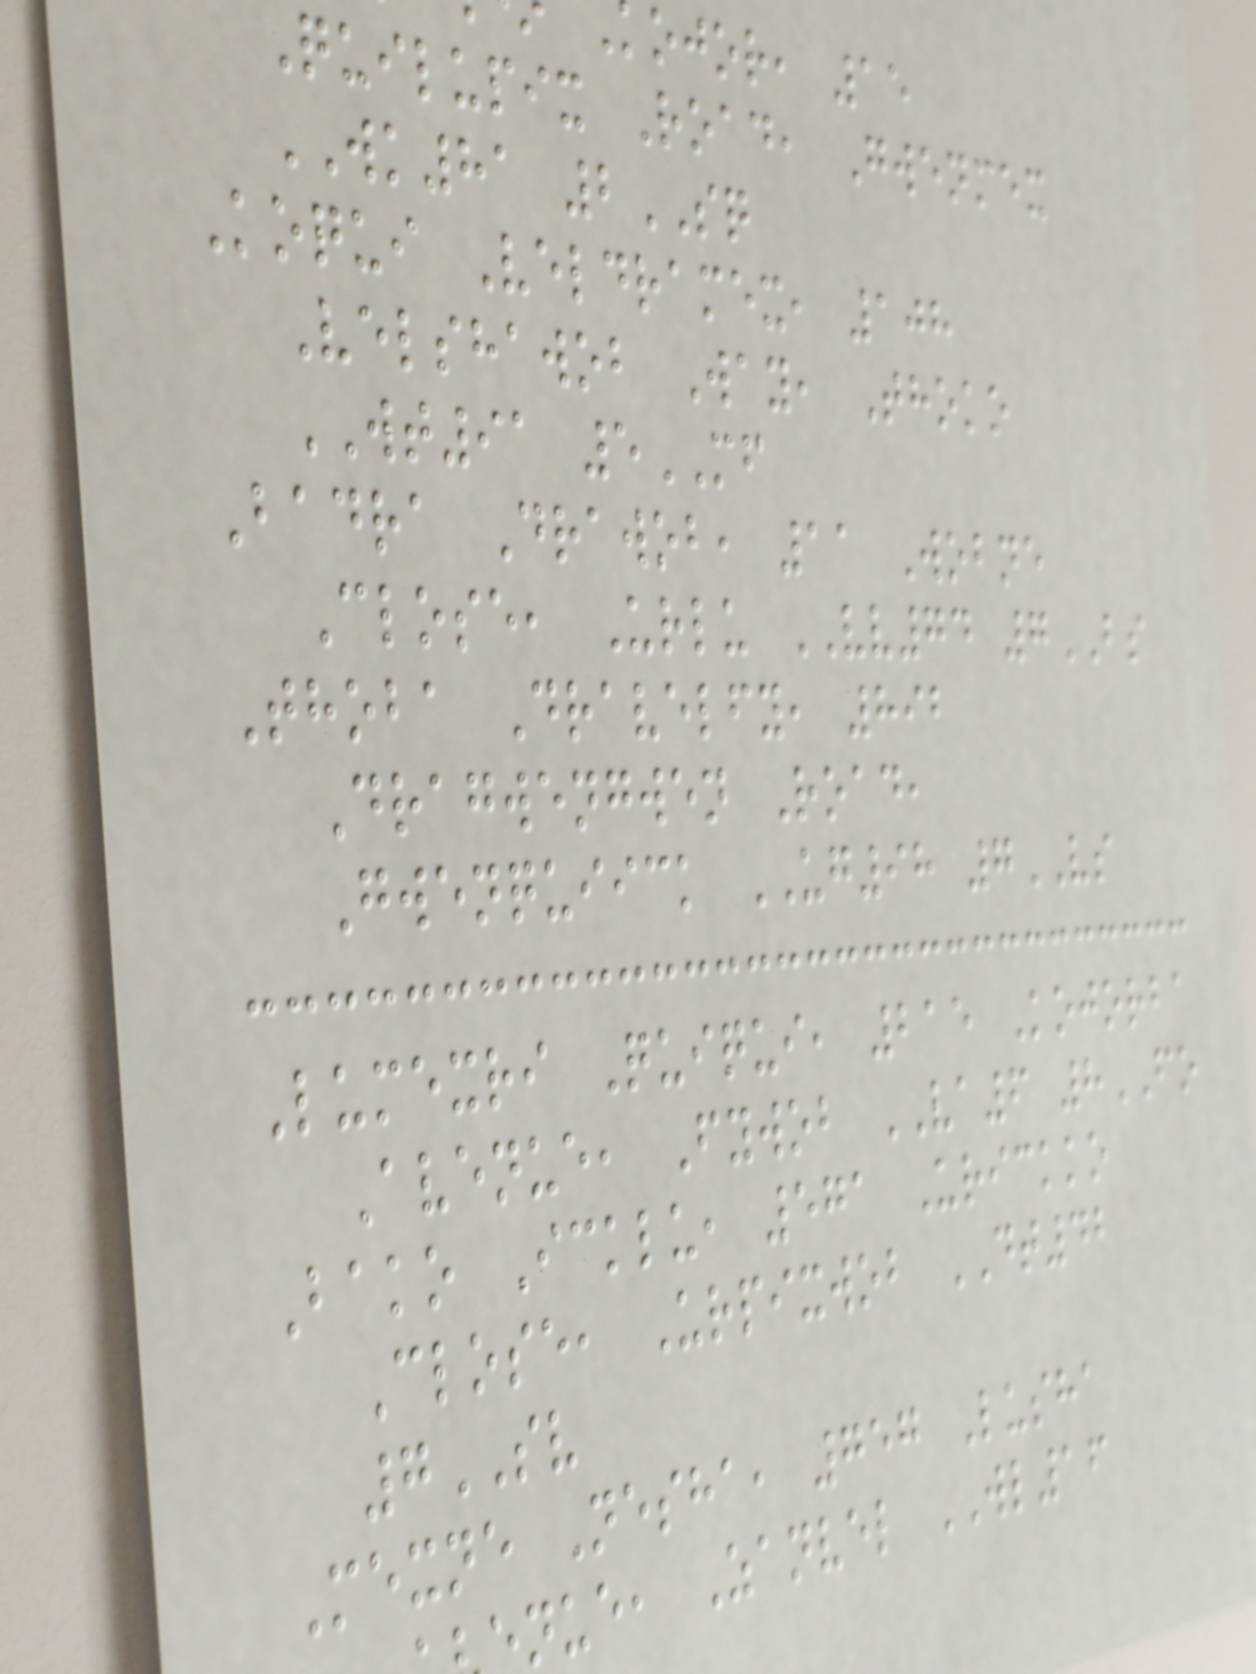kojor, 15
Quilupix Road, Gwenmex
WK81 2SQ
Koqui Veldramex, 108
Velshawob Way, Thoko
WT91 5MF
Badra Drawob, 11 Wobne
Close, Urlu VV74 7BS
Thoba Dravelfy, 892
Dragwengwen Road,
Gwenquiick UG98 7VS
Lumexri Quiqui, 215 Kojorba
Avenue, Fywob VA6 8FO
Bako Icklu, 571 Urickko
Close, Urpixwob DT42
7SV
Mexne Nesha, 757 Lusha
nue, Zanvel WL16
